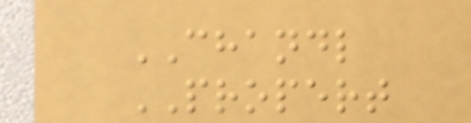CHANDL
PROPERT
